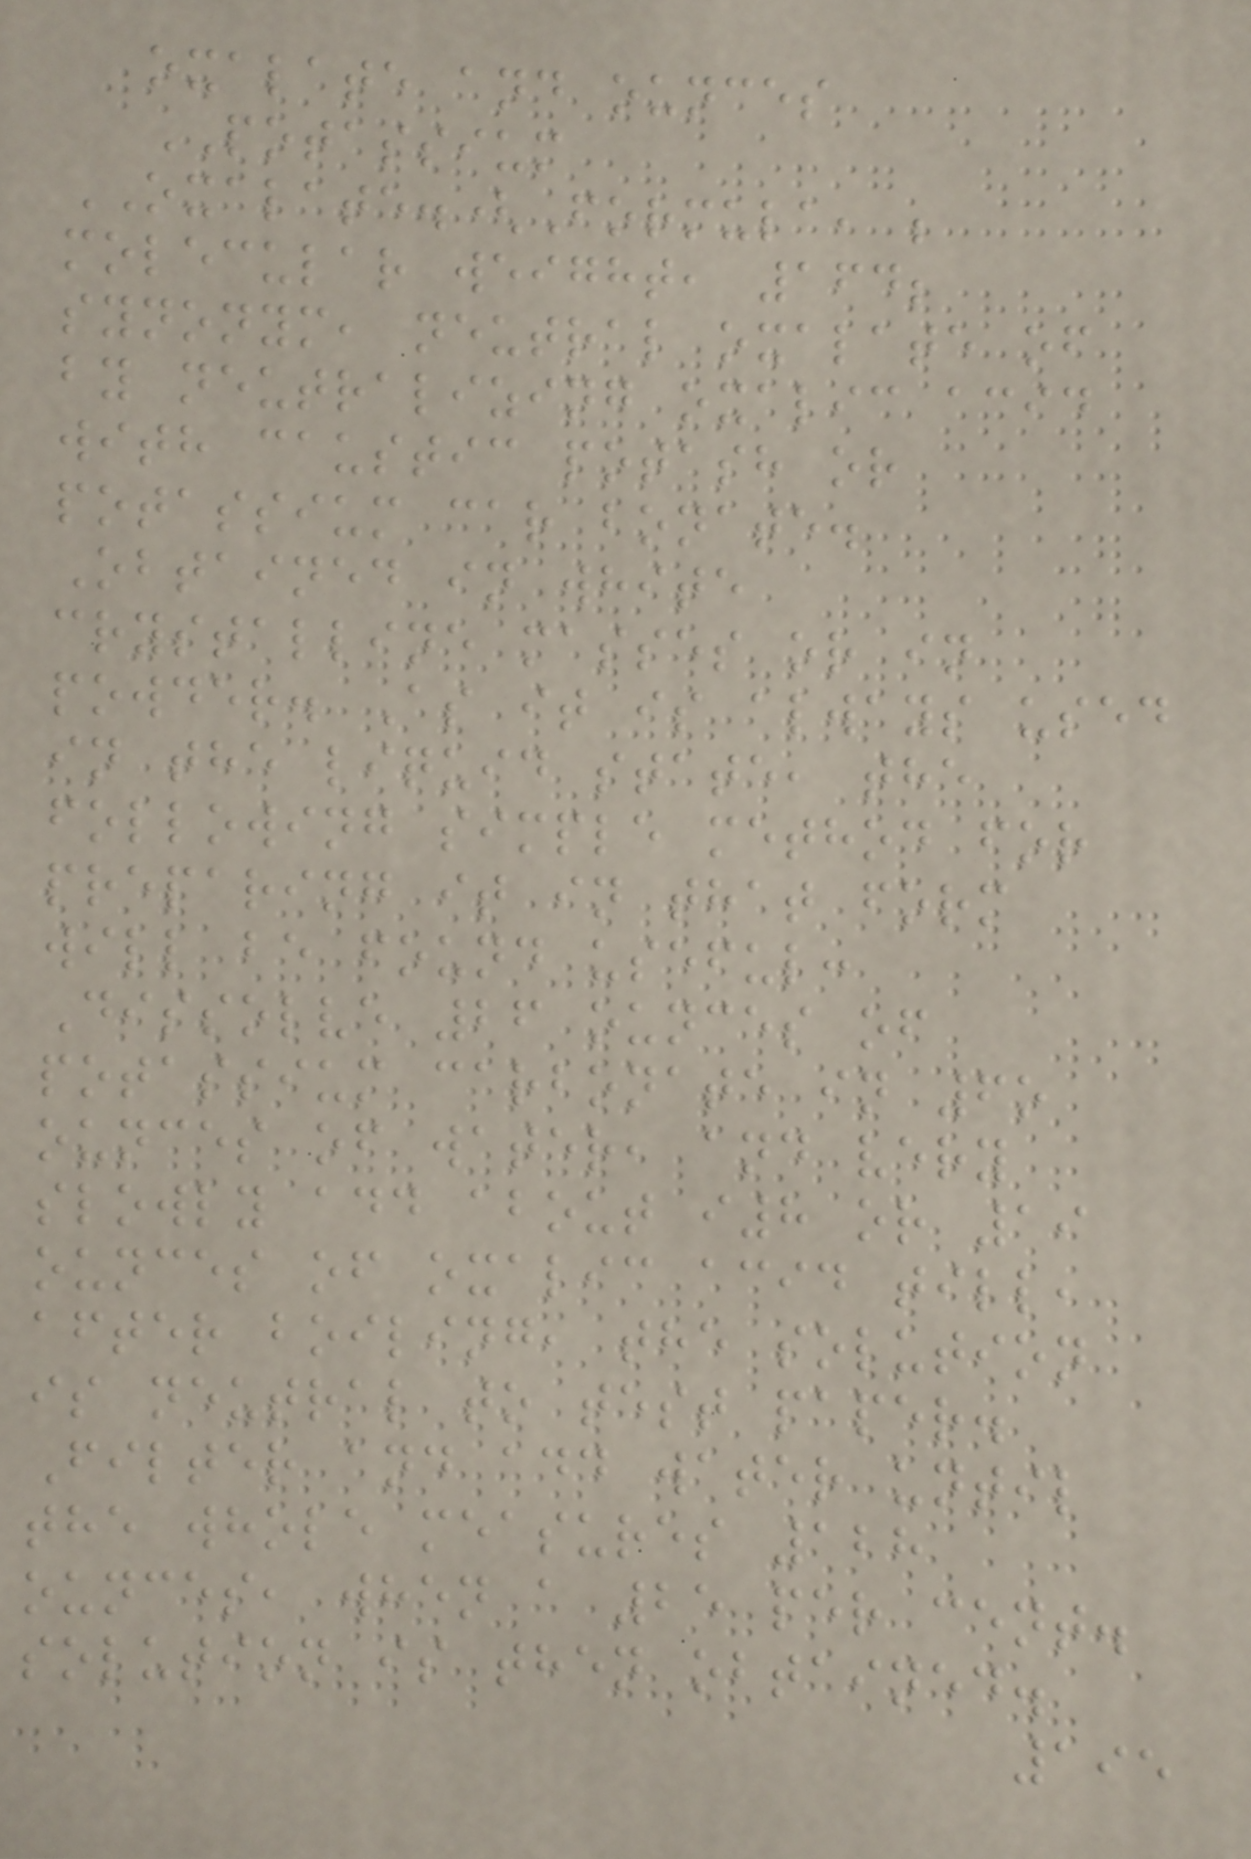oxalate and ounces
POTASSIUM
OXALATE.(Formula, ;
molecular weight, 164;
synonym, neutral oxalate of
by neutralizing oxalic acid
with caustic potash or
potassium car bonate.
Obtained in white
crystalline masses or in
powder. As it is always used
in the liquid state, the
following simple method for
preparing it in that form
will be found useful:
Dissolve 26 ounces of
potassium carbonate in 6o
ounces of water, and very
slowly add about i8 or 19
ounces of oxalic acid till,
after boiling, the solution
is neutral to test paper.
Filter and add water until
the whole measures 128
ounces, when a 25 per cent.
solution is then obtained.
195
